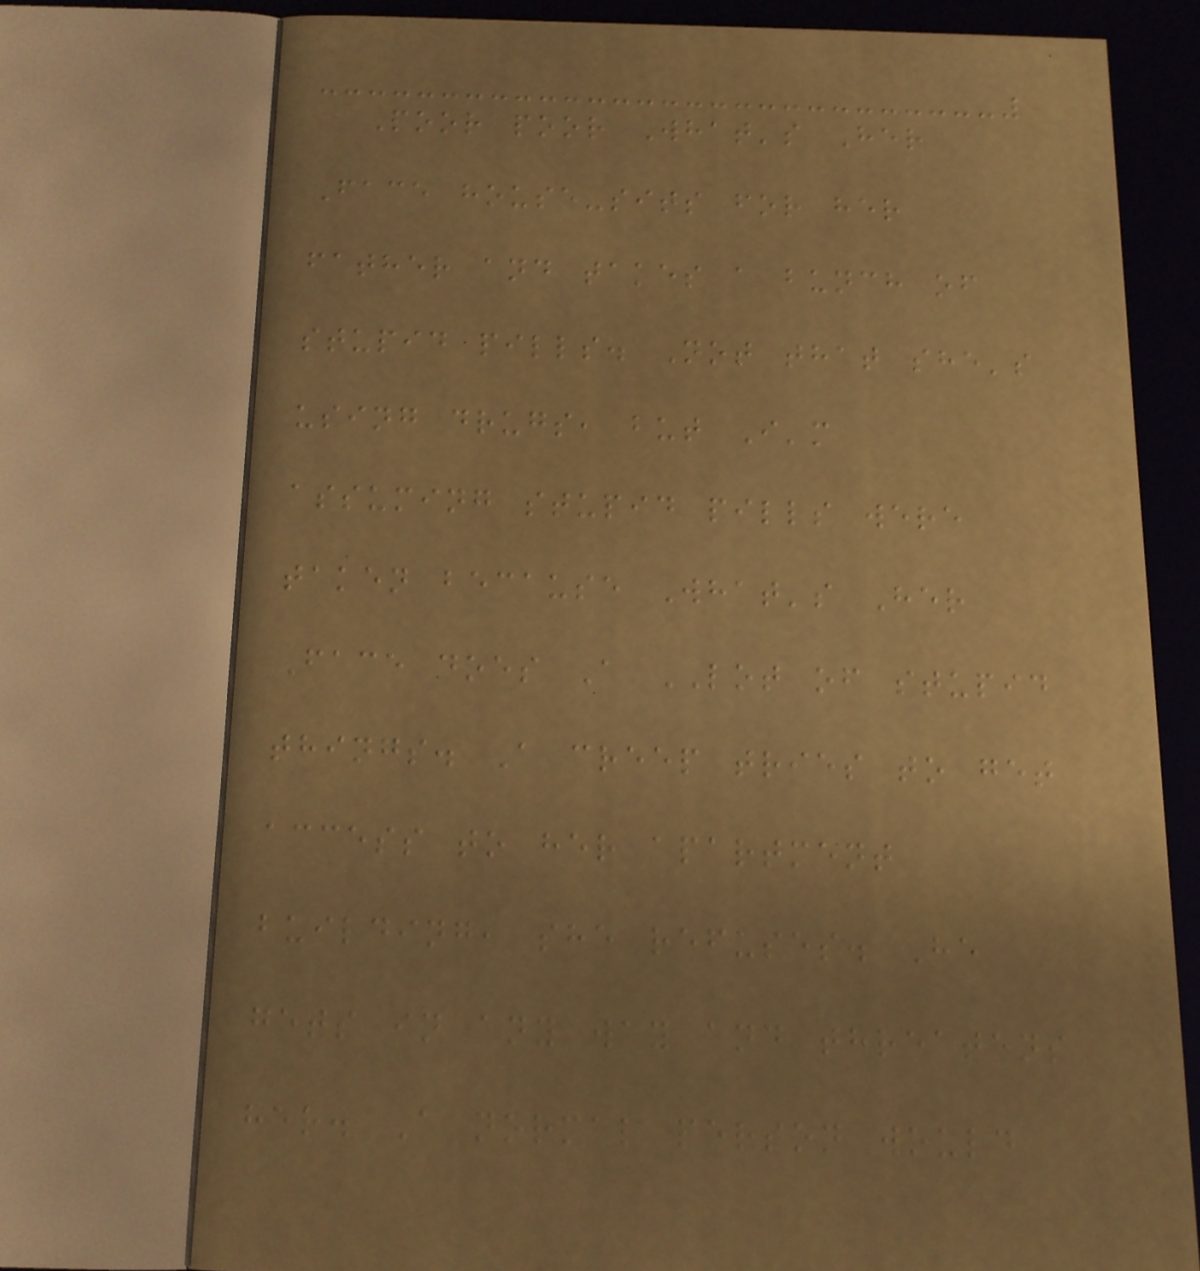Poor poor What's Her
Face house-sits for her
father and takes a bunch of
stupid pills. Not that she's
using drugs, but I'm
assuming stupid pills were
taken because What's Her
Face does A LOT of stupid
things. A creep tries to get
access to her apartment
building, she refuses. He
gets in any way and threatens
her. A normal person would
